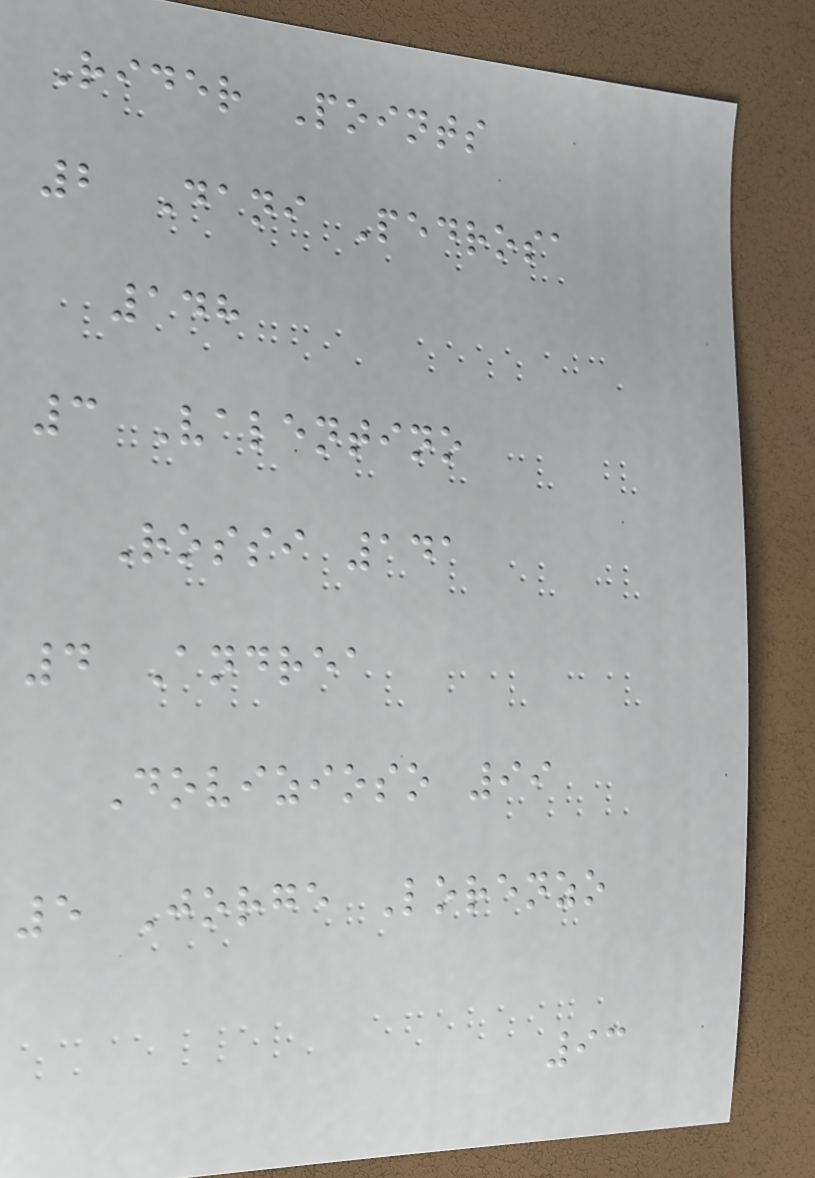Rider Points
2 Dani Pedrosa
148
3 Valentino
Rossi 141
4 Andrea
Dovizioso 99
5 Jorge Lorenzo
93
